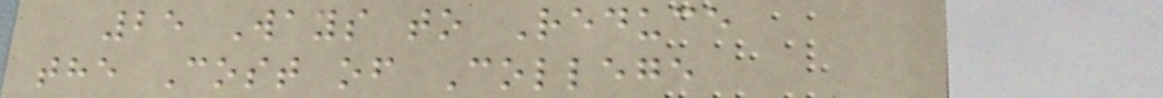25 Ways to Reduce
the Cost of College
